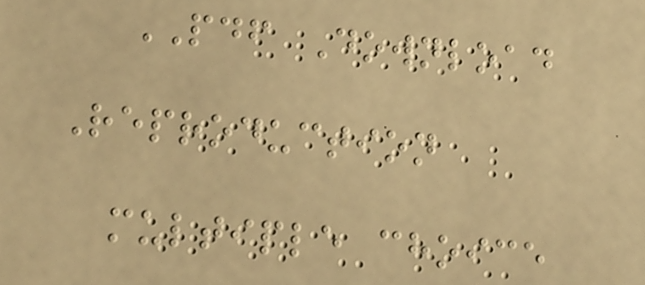PDF Download
Reproduction
multiple choice
